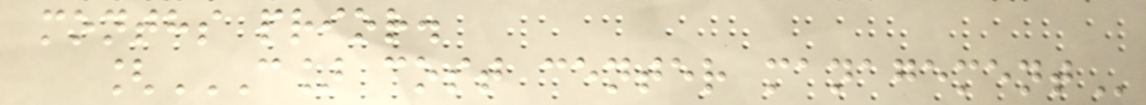months prior.
[C] COST CENTER MANAGEMENT
